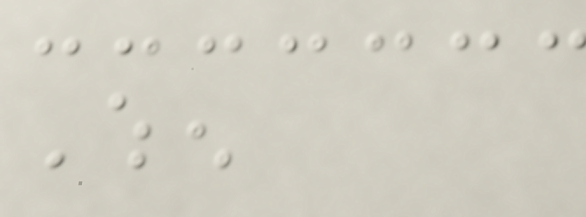When
